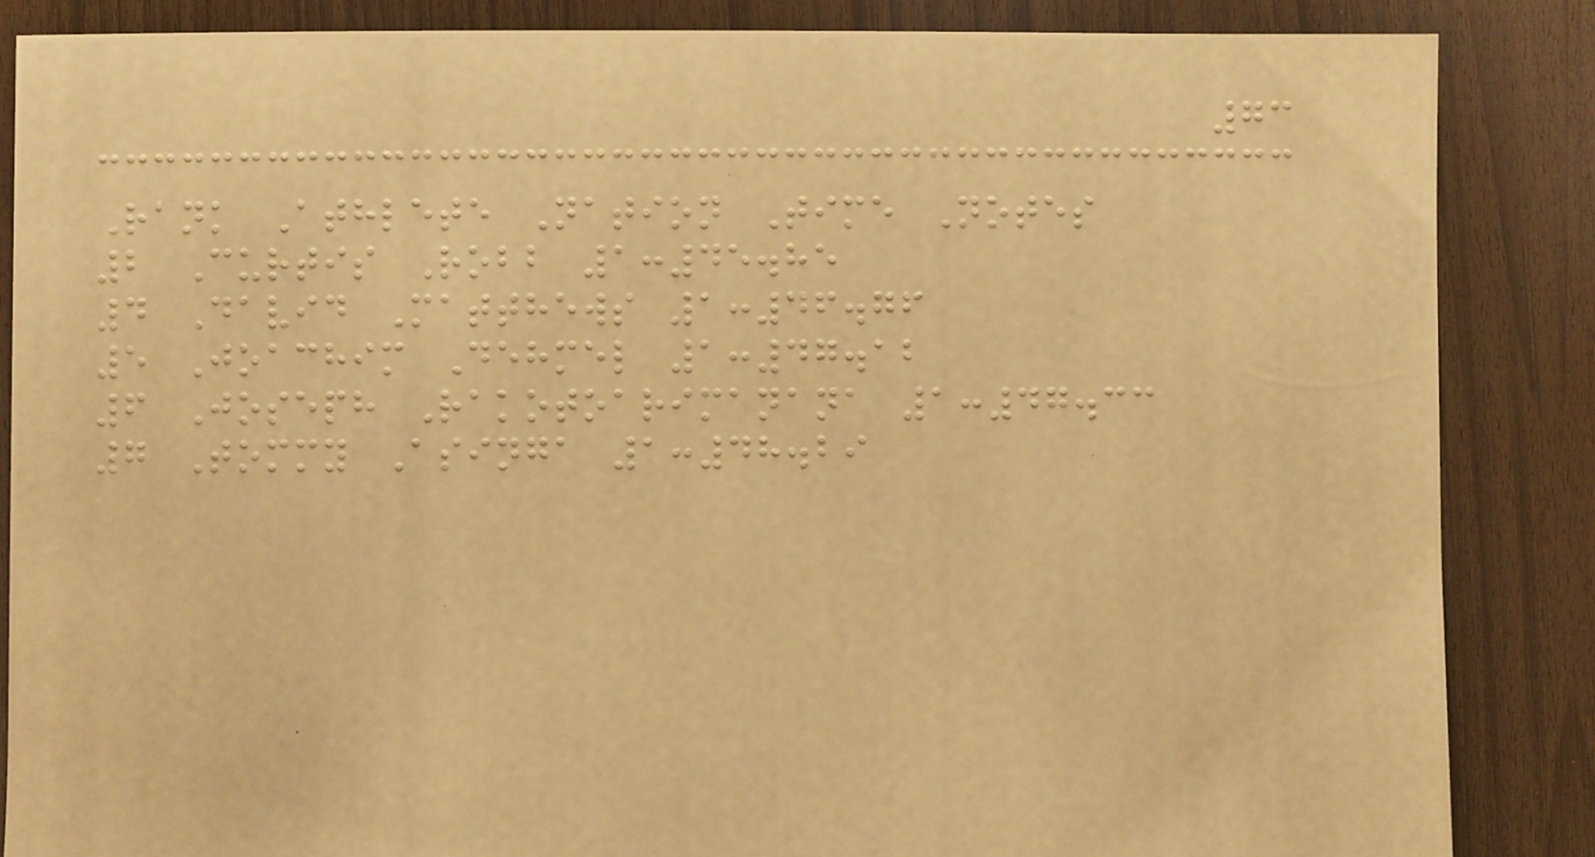73
Rank Athlete Nation Time Notes
2 Curtis Robb 1:45.85
4 David Matthews 1:46.76
5 Joachim Dehmel 1:47.12
6 Joseph Rakotoarimanana 1:47.33
7 Tommy Asinga 1:48.29
